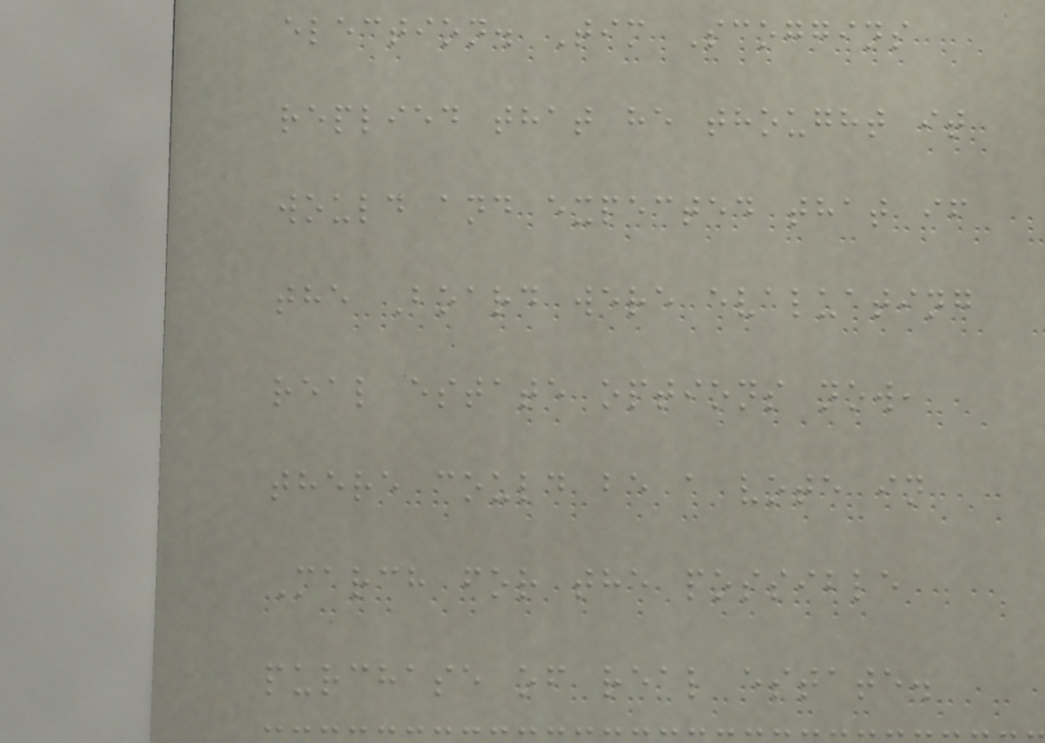election. Tim Scoggins
replied that he thought it
would and expected that if
the Board were evaluating
real estate options now,
there could be a vote in
March for the possible
purchase of real estate.
